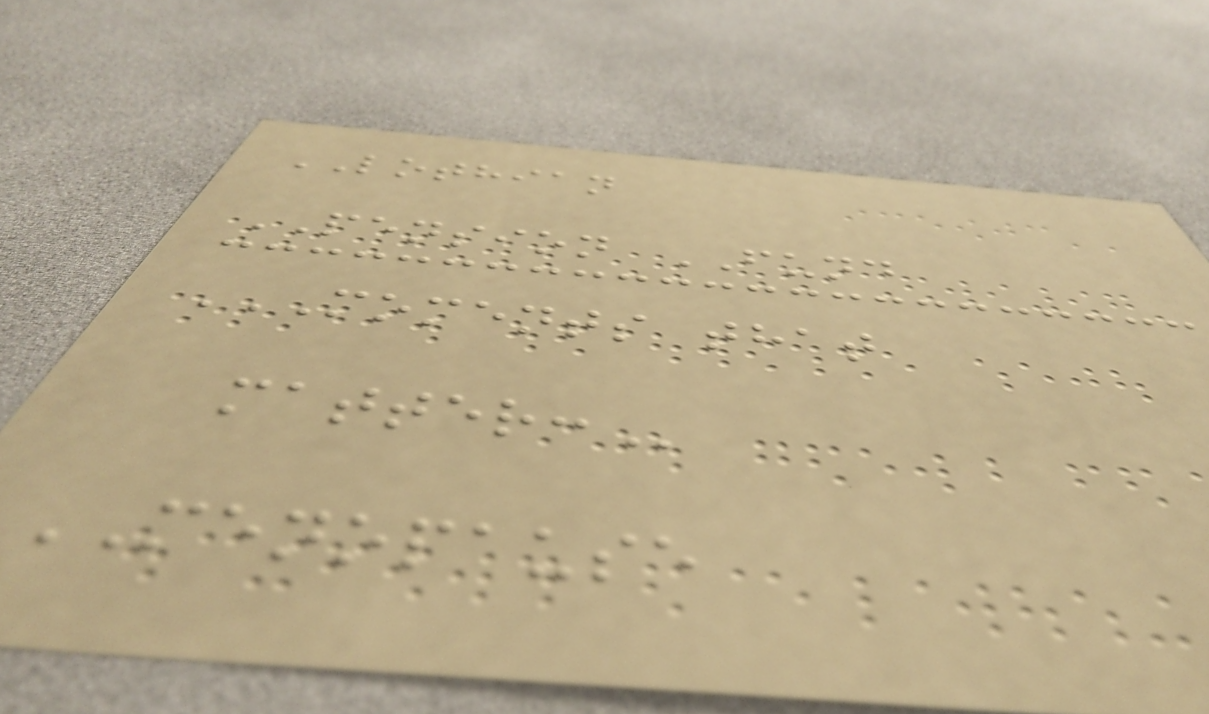LOTHIAN
PENSION FUND
MOMENTS THAT
MATTER:
MENOPAUSE
